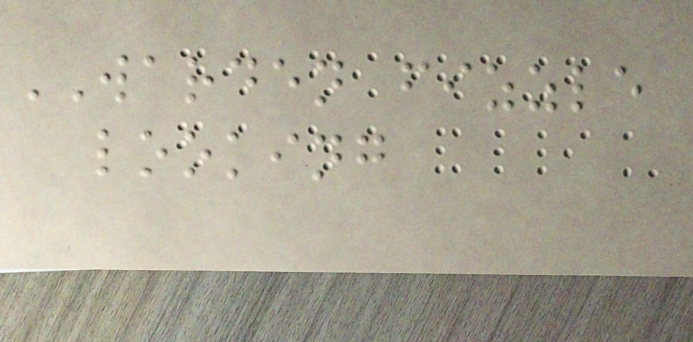WARDEN fizzle
looking
